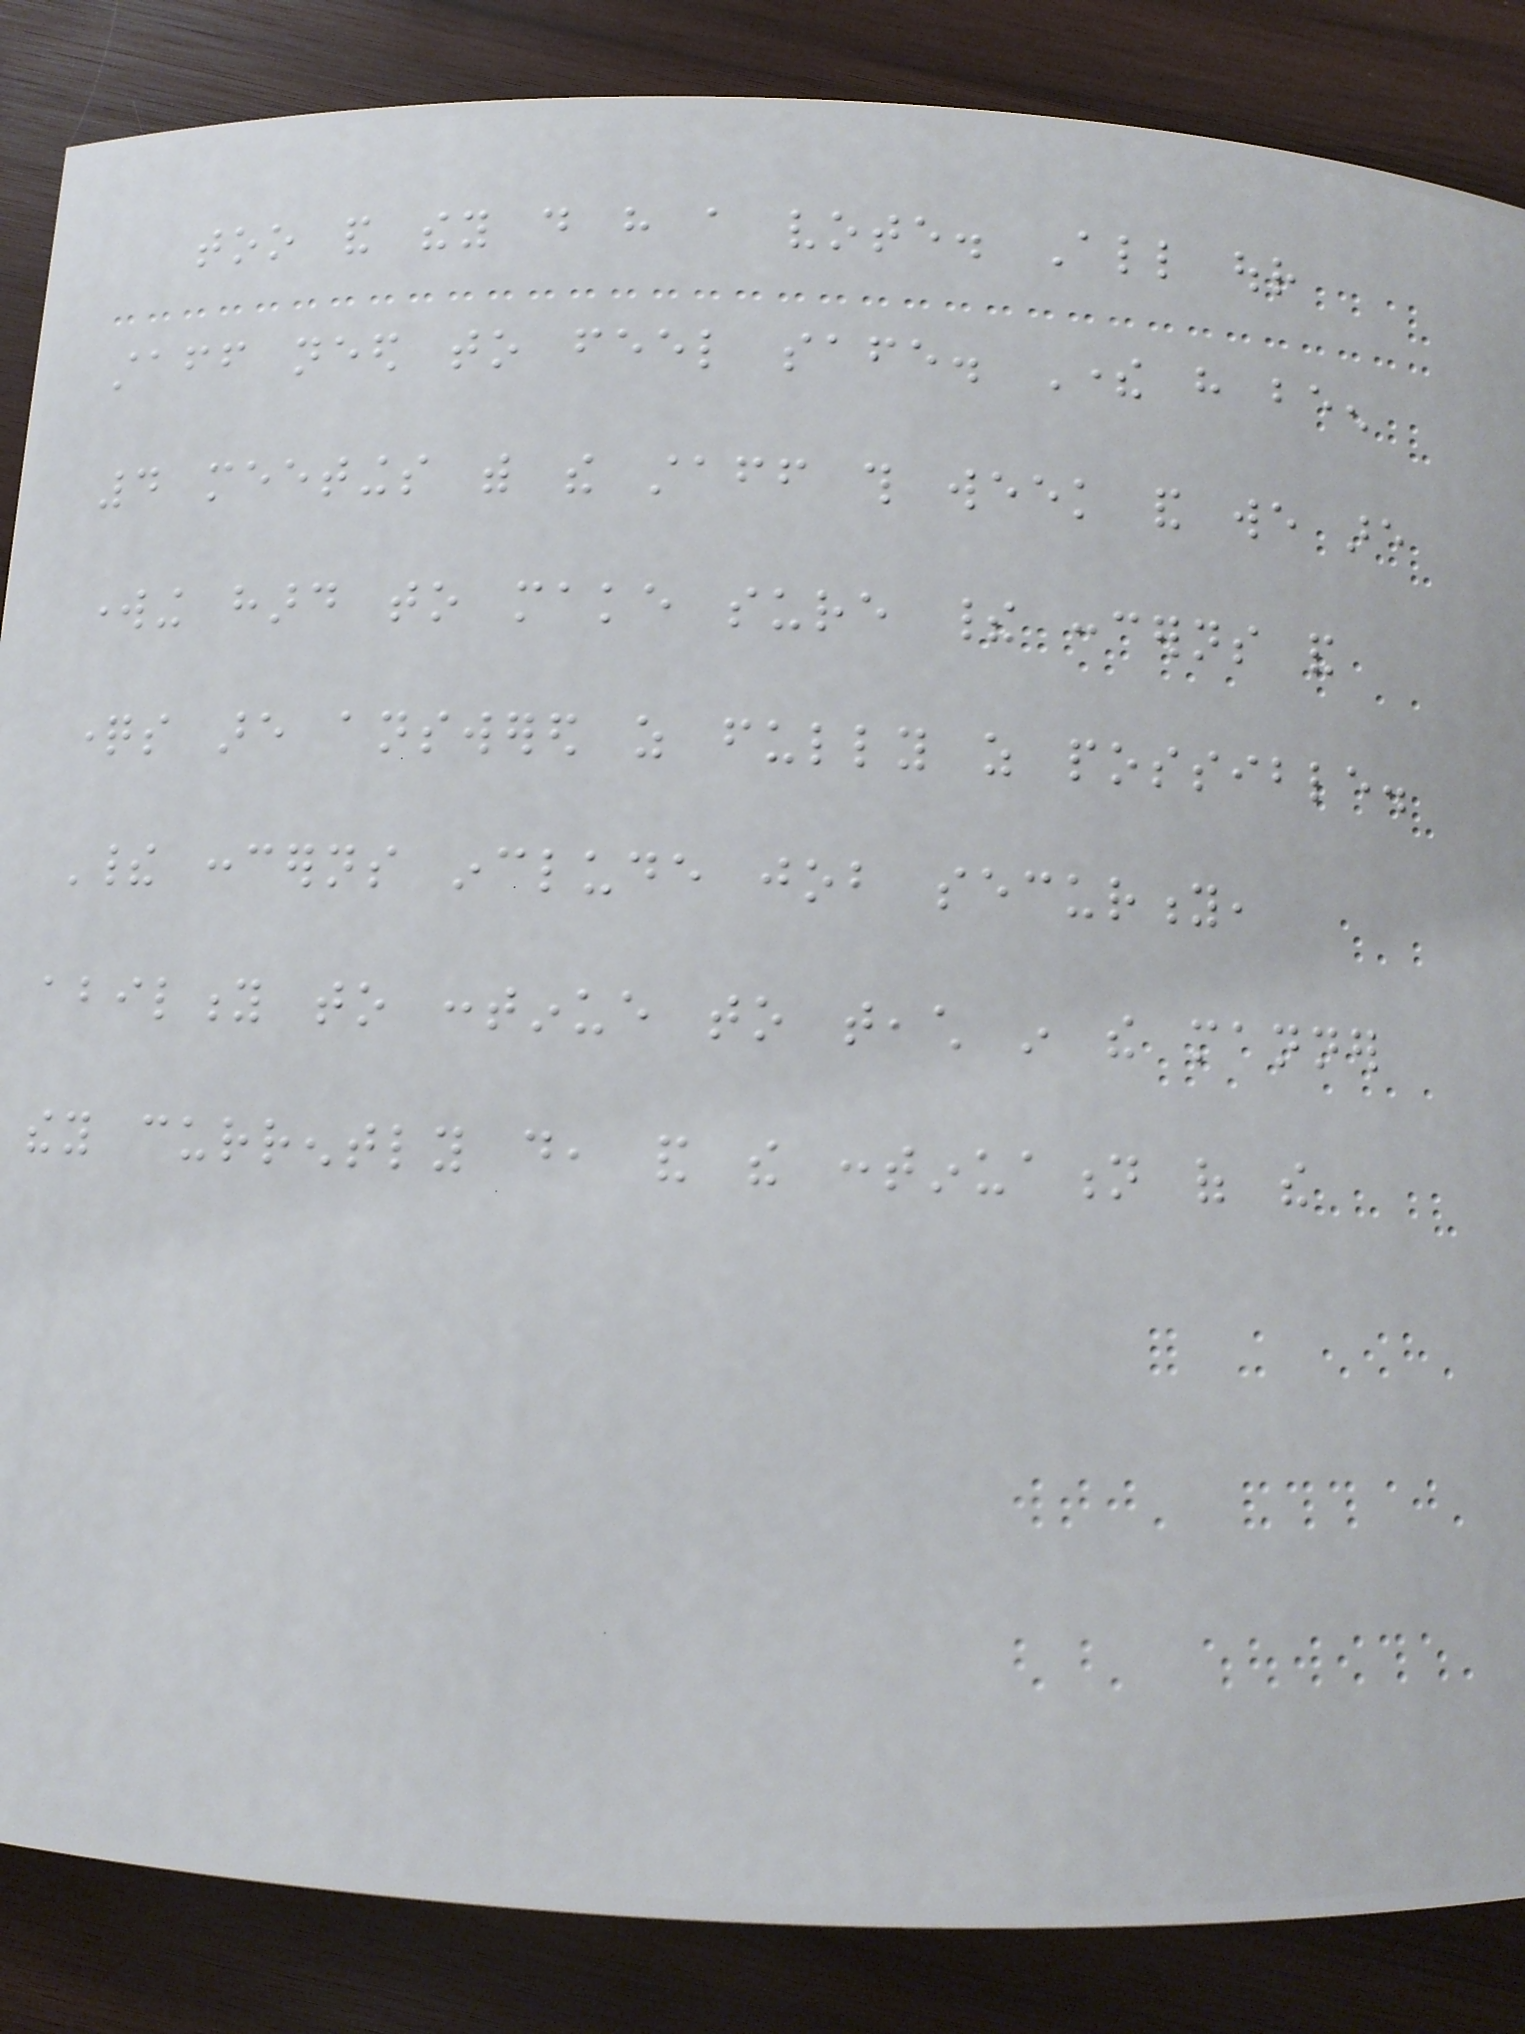too and they do have a vote. All our
staff need to feel safe. There have been
4 meetings with the staff this week and we are
working hard to make sure their concerns and
questions are answered as fully as possible.
Their concerns include job security,
ability to continue to teach in the manner
they currently do, and the continuation of the
